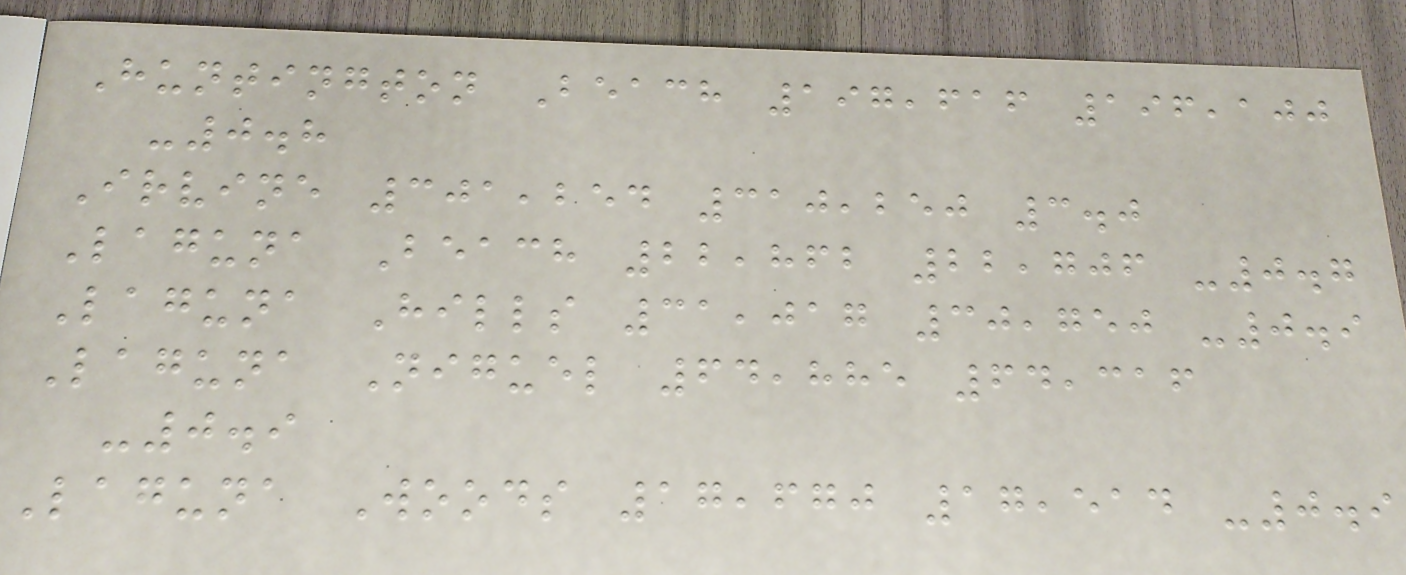Huntington Beach 197,616 196,100
-0.8
Irvine 301,254 310,250 3.0
Laguna Beach 22,862 22,706 -0.7
Laguna Hills 31,017 30,750 -0.9
Laguna Niguel 64,885 64,316
-0.9
Laguna Woods 17,670 17,514 -0.9
